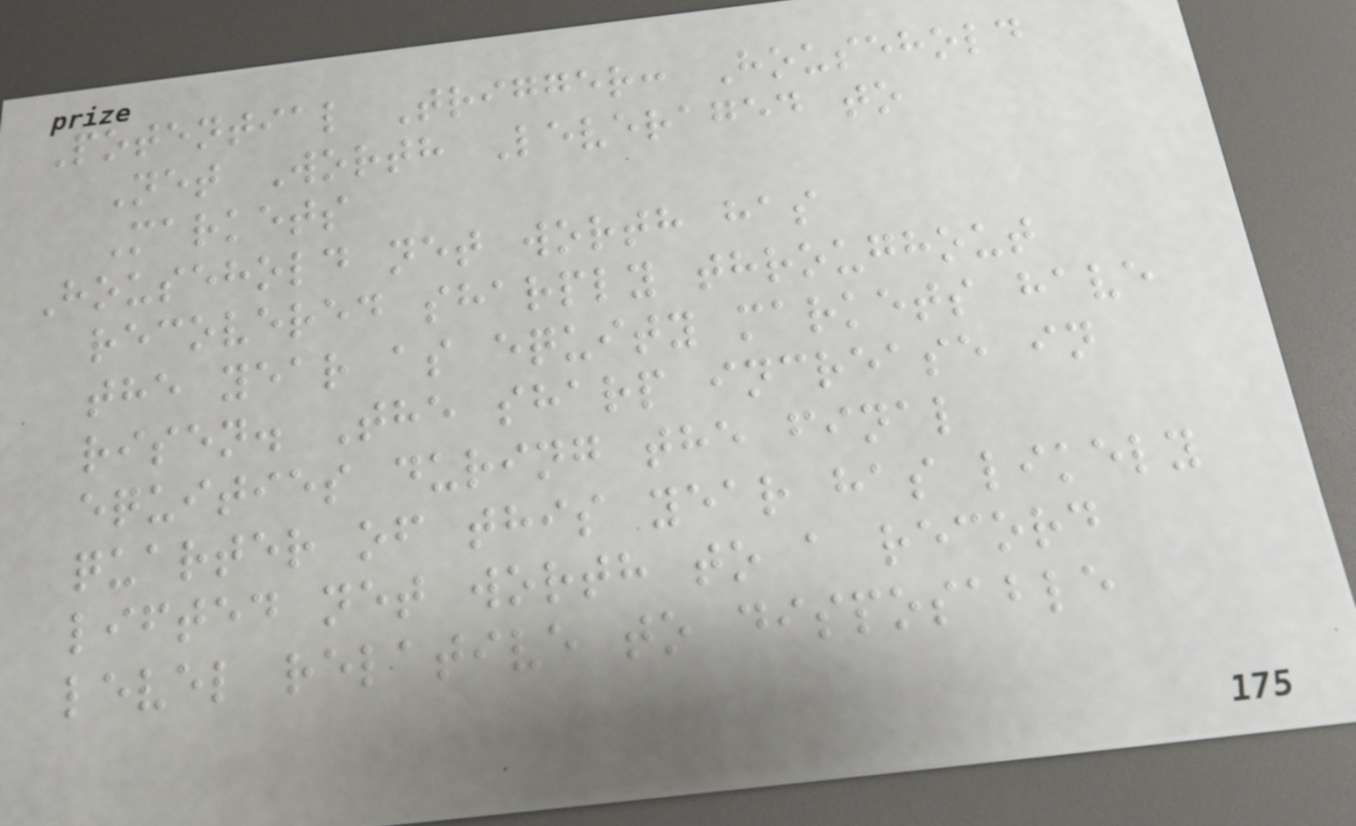Potential Trigger: Household
Net Worth Leveraged to
Markets
Household net worth has
recovered sharply throughout
the year as equity markets have
risen. The sharp increase in
equities during the final
quarter of this year has likely
lifted net worth to a record
level relative to disposable
